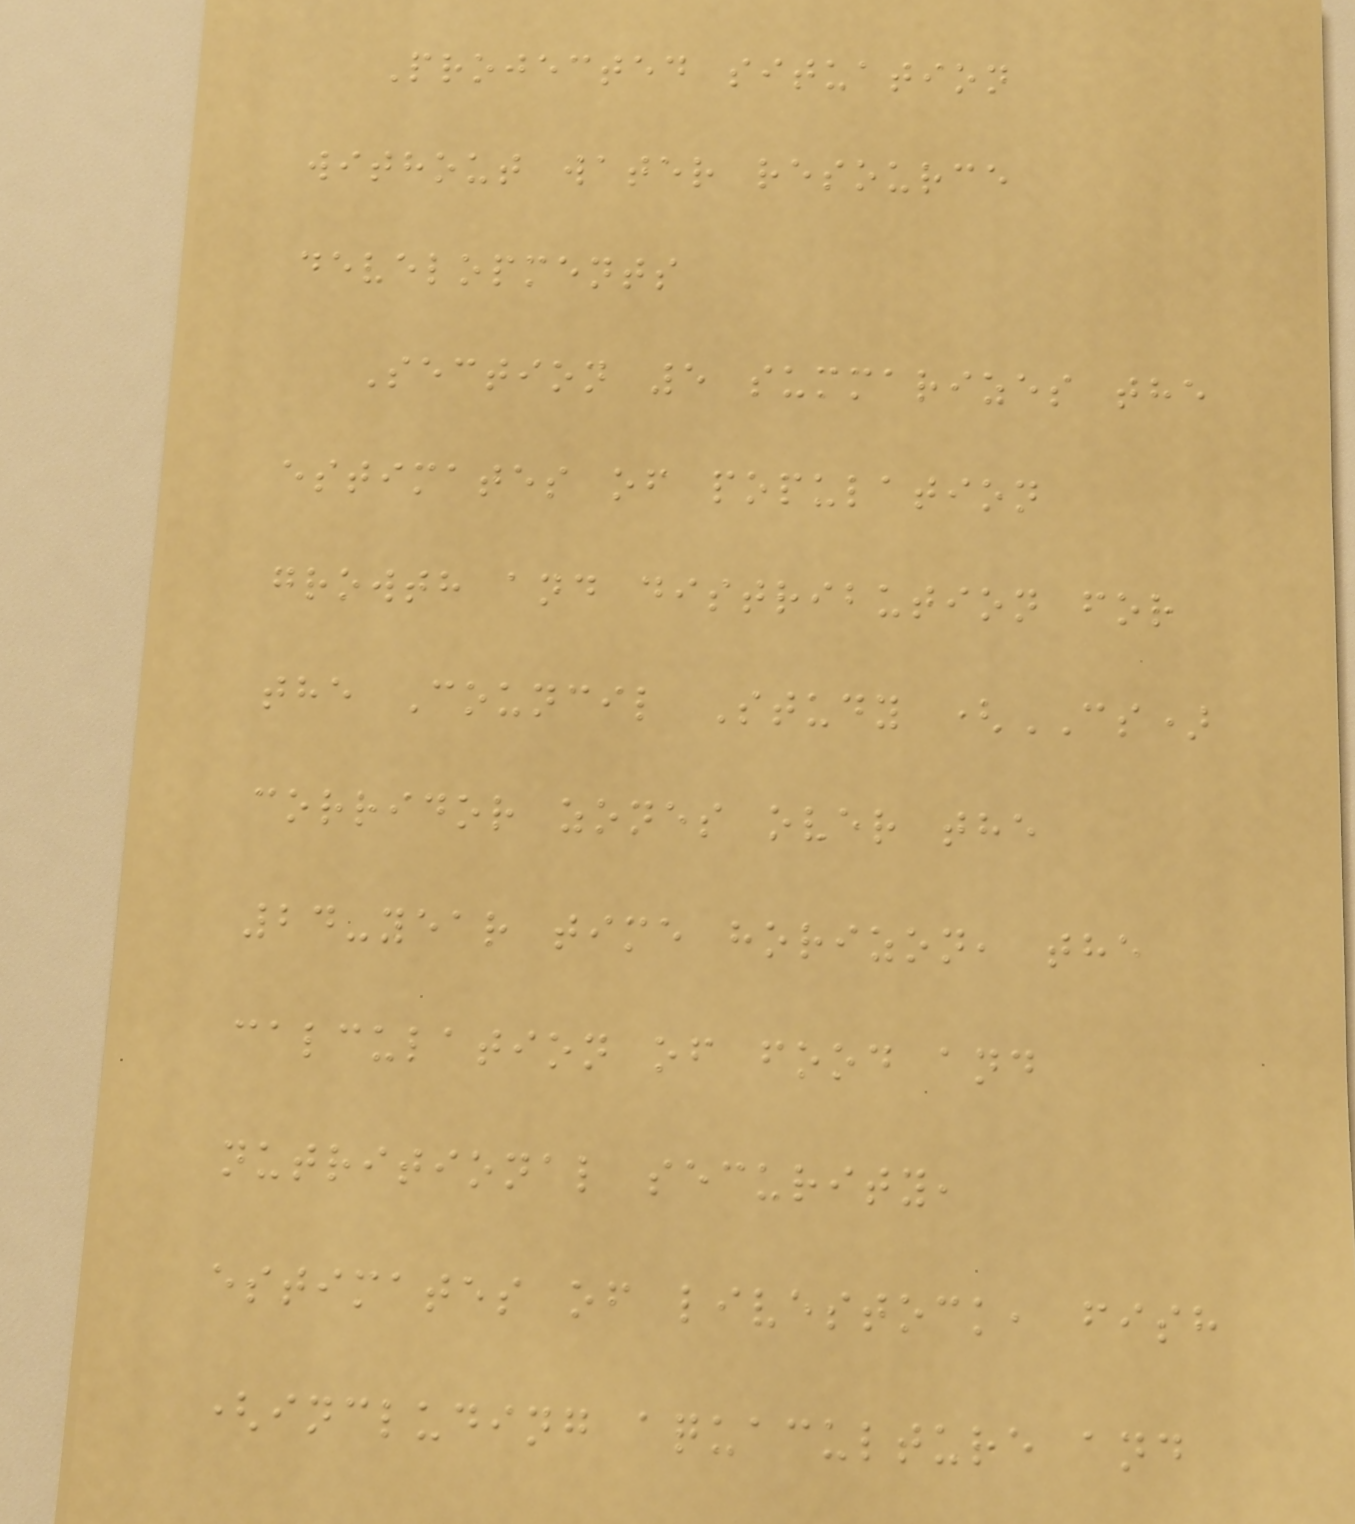Projected situation
without water resource
developments
Section 5 summarizes the
estimates of population
growth and distribution for
the Council Study (CS)
corridor zones over the
24-year time horizon, the
calculation of food and
nutritional security,
estimates of livestock, fish
(including aquaculture and
